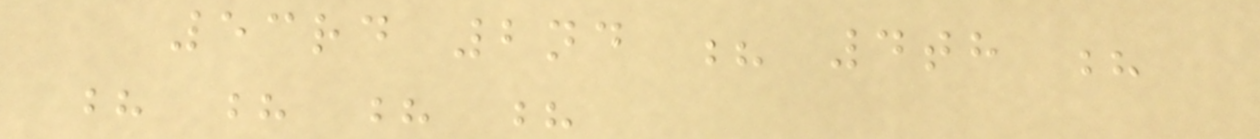53rd 2nd ? 4th ?
? ? ? ?
